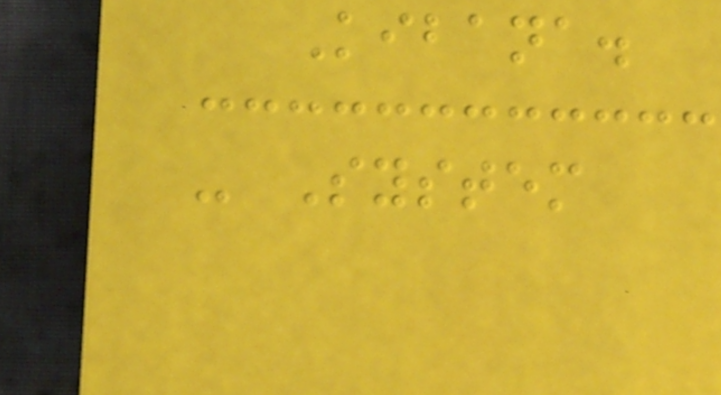Kibana.
- System
